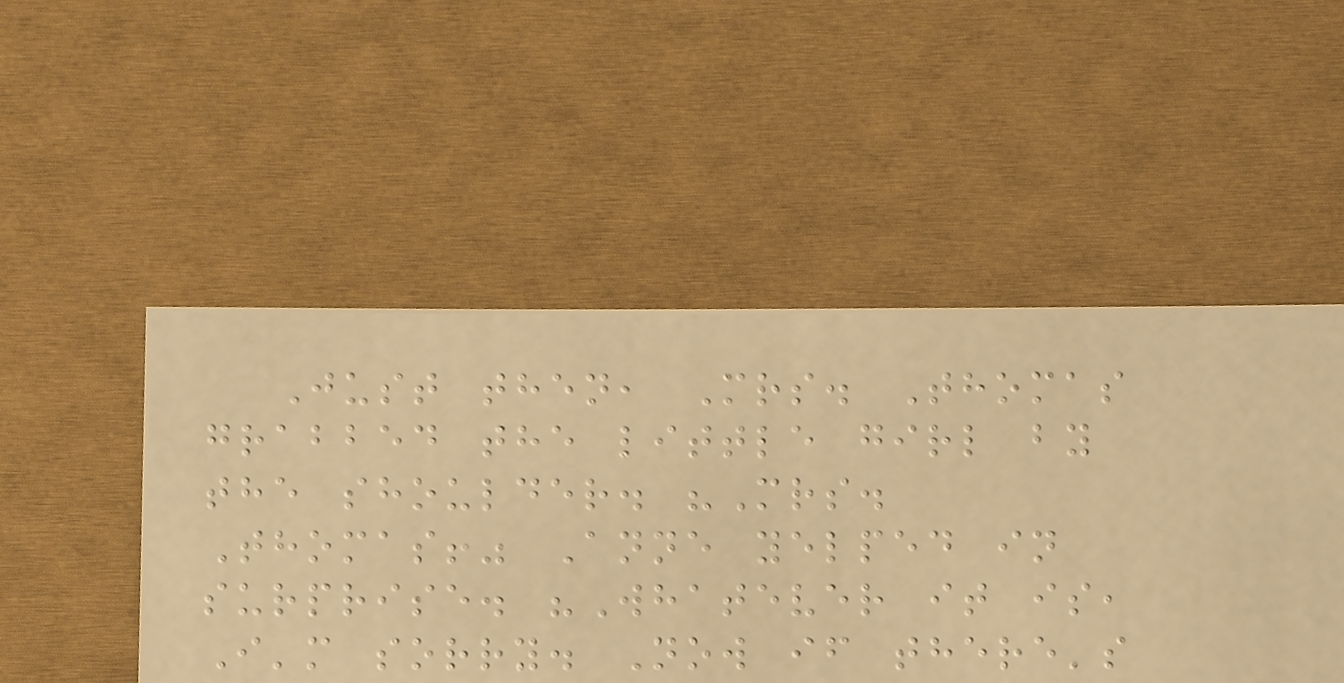Just then, Mrs. Thomas
grabbed the little girl by
the shoulder. "Mrs.
Thomas!" Anne yelped in
surprise. "Whatever it is,
I'm sorry. Now if there's
